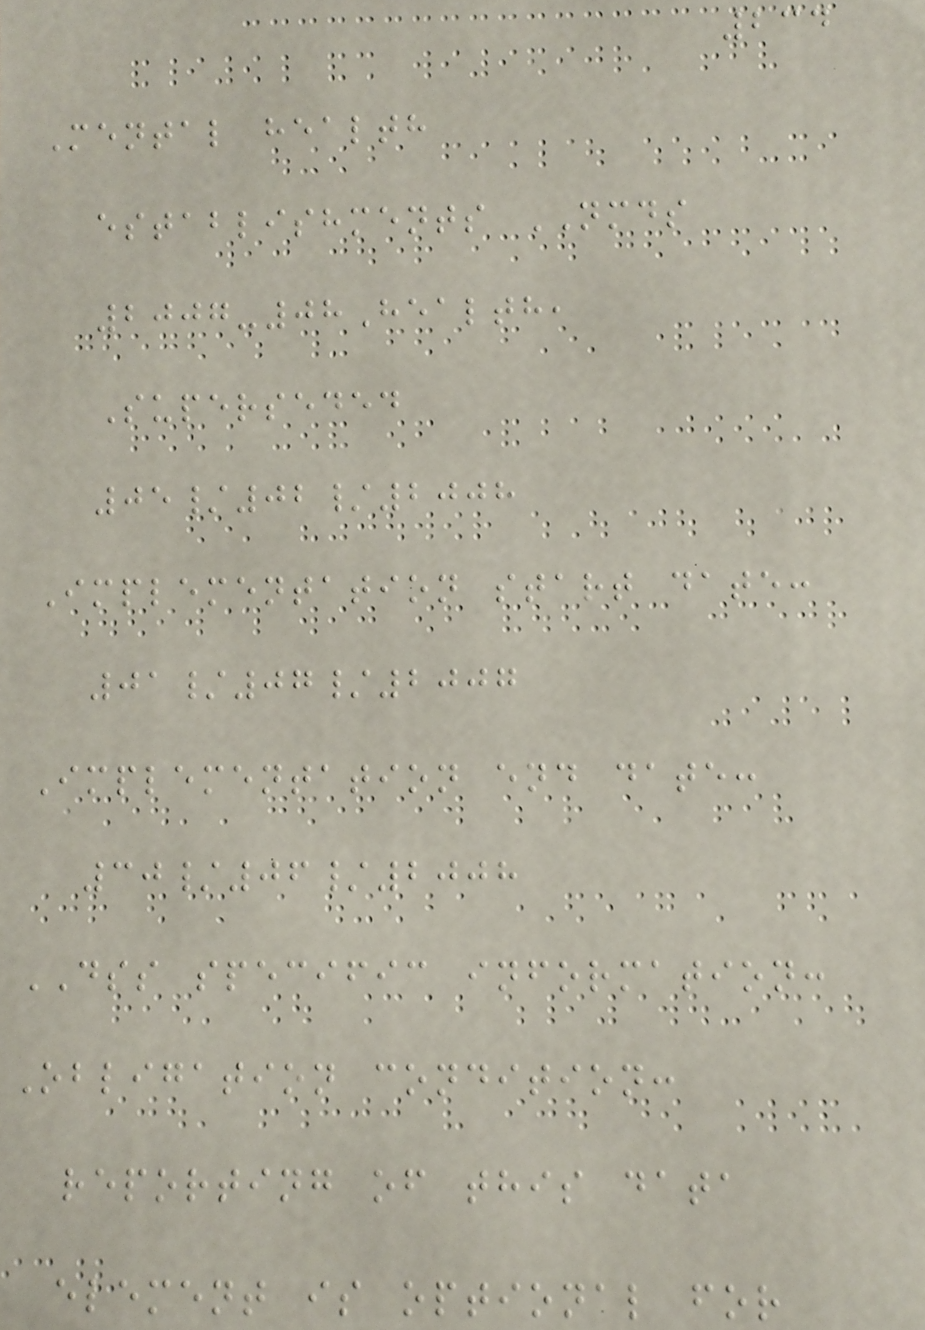234
Mental health
establishments NMDS
2007-08Health,
Superseded
05/02/2008
Implementation start date:
01/07/2007
Implementation end date:
30/06/2008
DSS specific information:
Obligation condition:
reporting of this data
element is optional for
